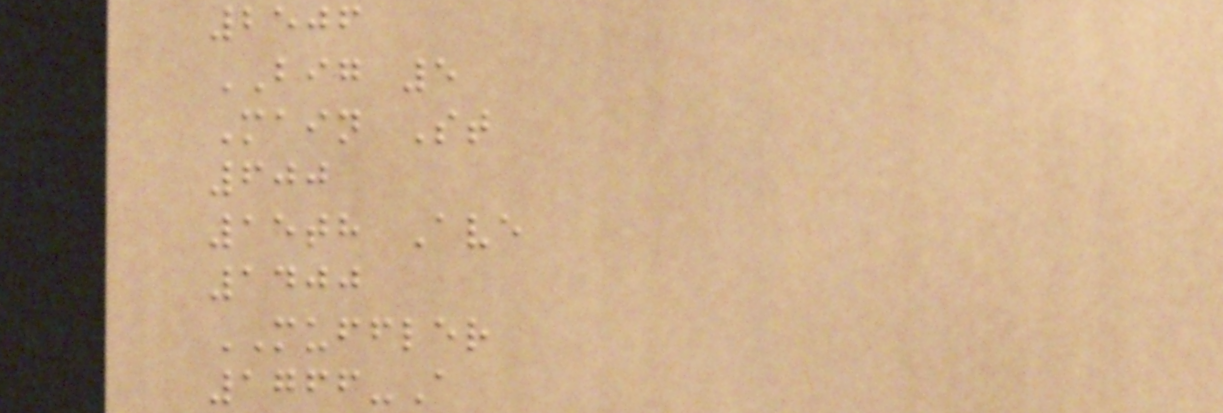2506
BIG 5
Main St
600
15th Ave
1400
MUFFLER
1766-A
